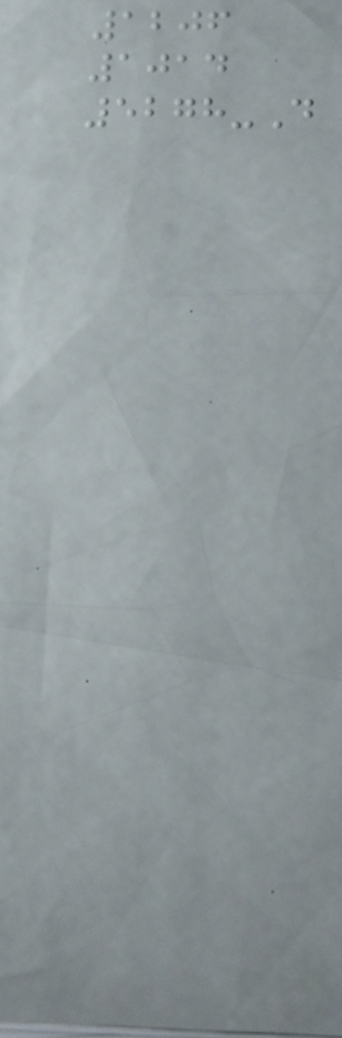1206
1014
5278-D
